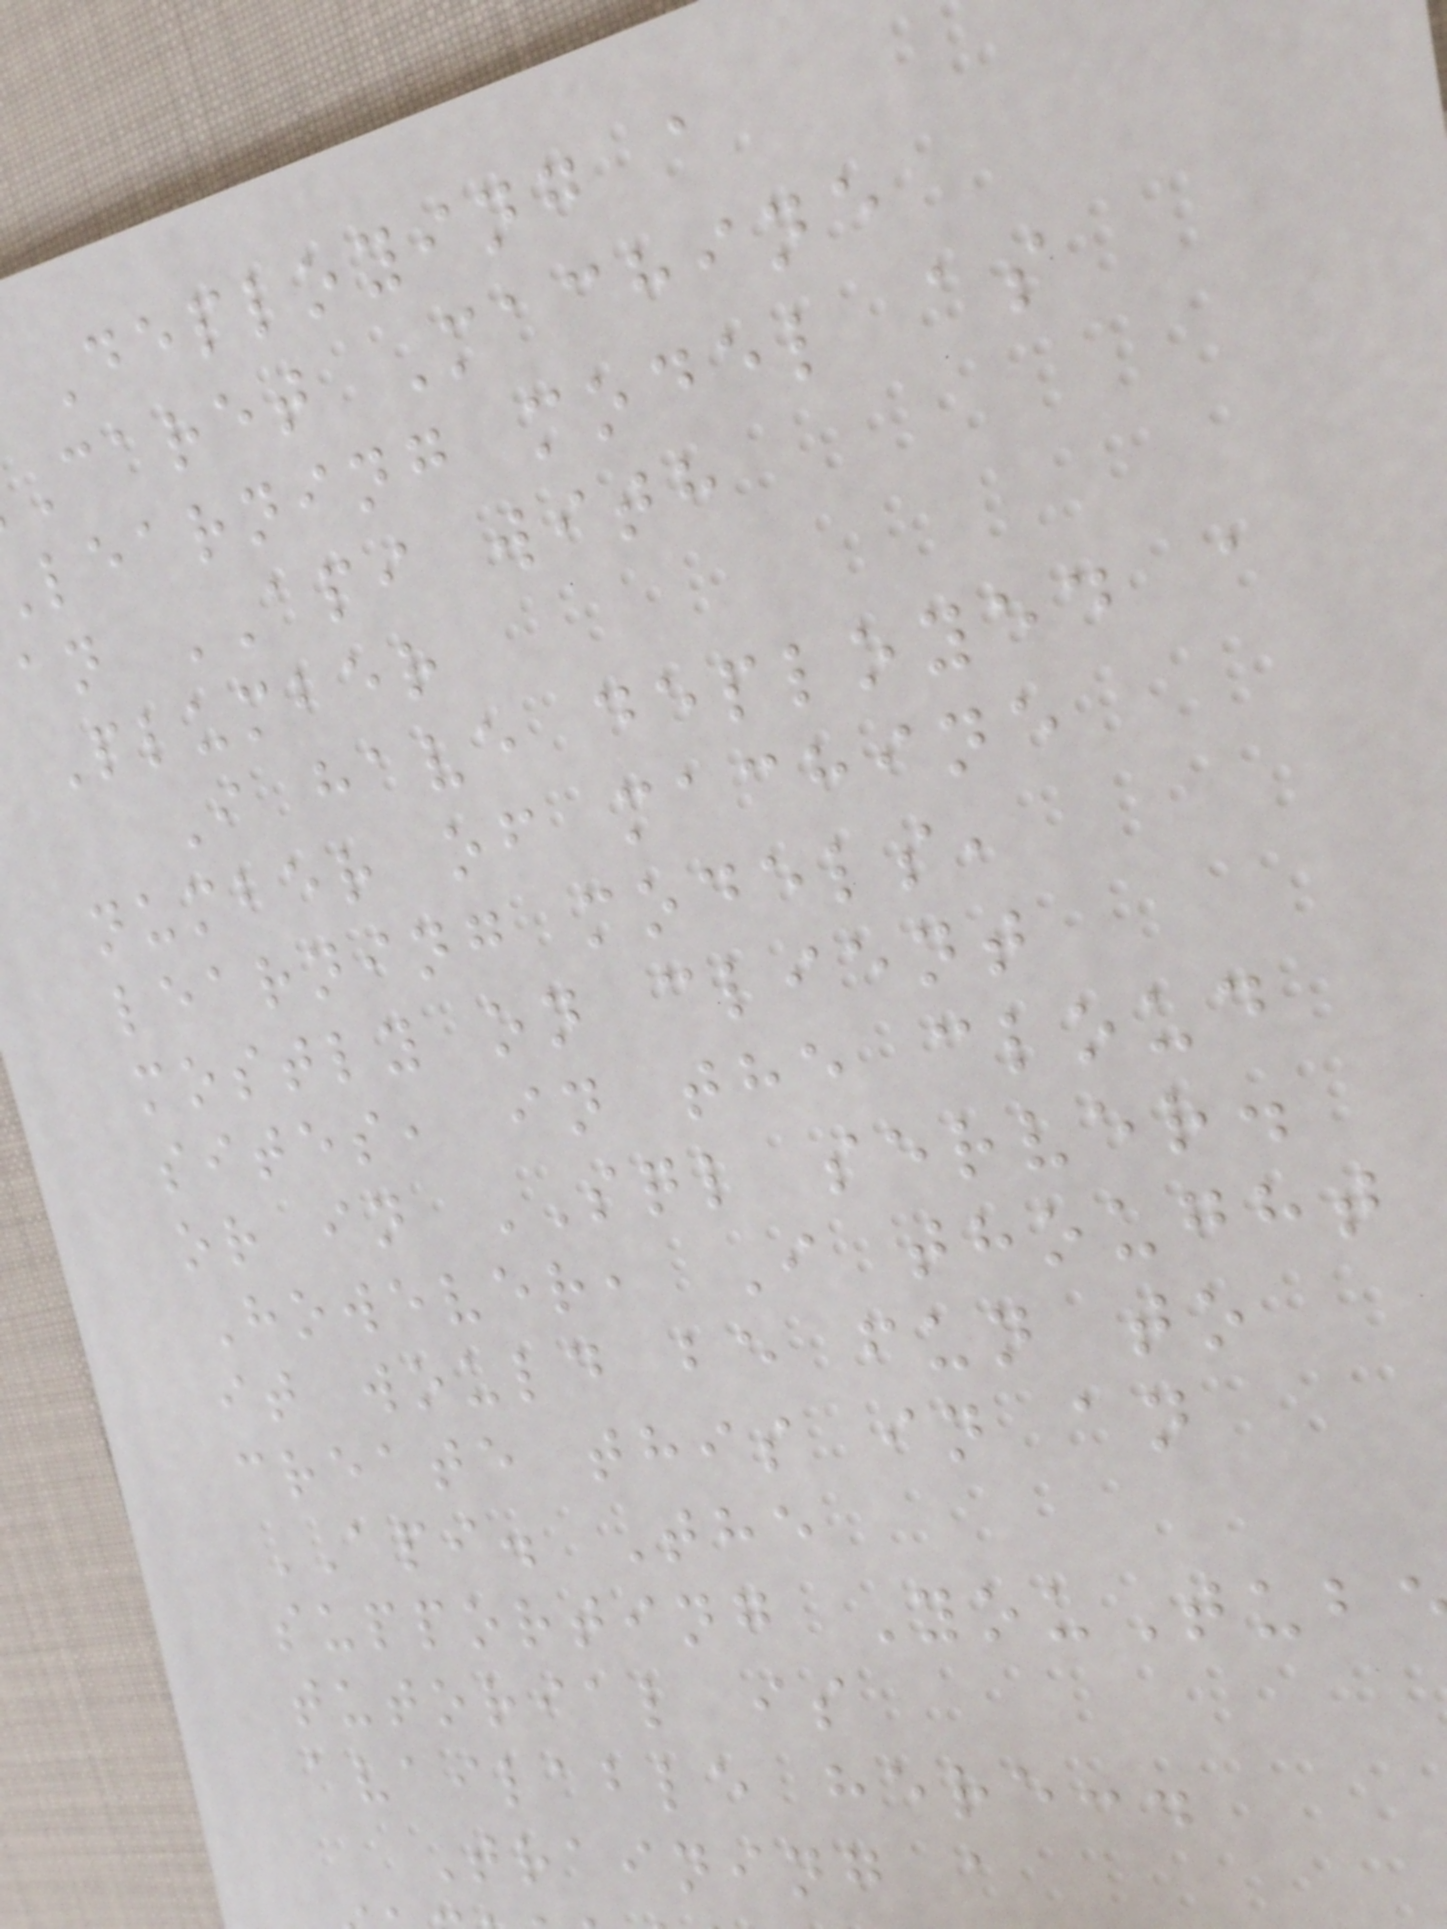Deploying a
caret Machine
learning model as
an API with
Plumber
I have deployed a
number of machine
learning models,
mostly on client
sites, in the cloud
or in SQL server.
However, I thought
it would be fun to
create this in an
API. The
supporting YouTub
tutorial is
available here:.
Training a
